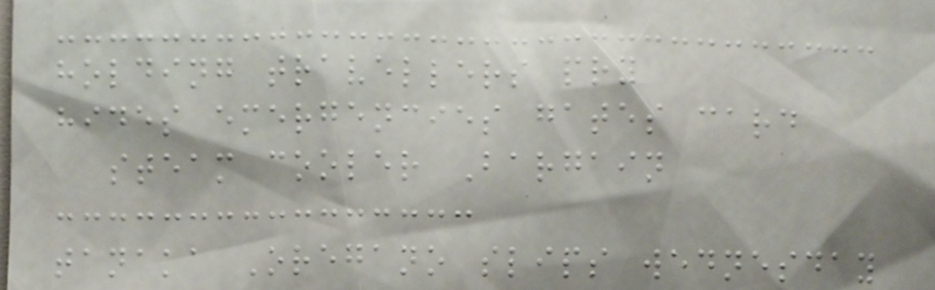holding travellers pry
hides emergencies gates card
steam cooler Bargain
tanaka Oregano slips wednesday
